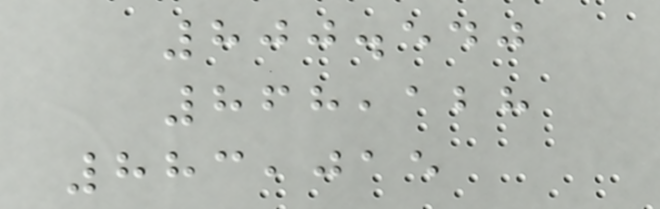800.540
868,128
883,015
